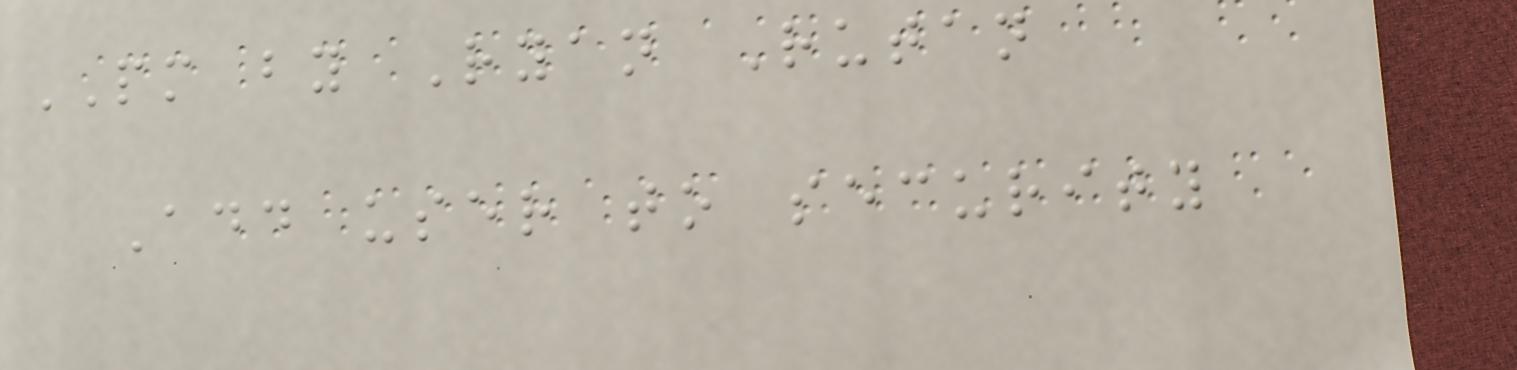PM by Ryan Rutan
Add user to security
